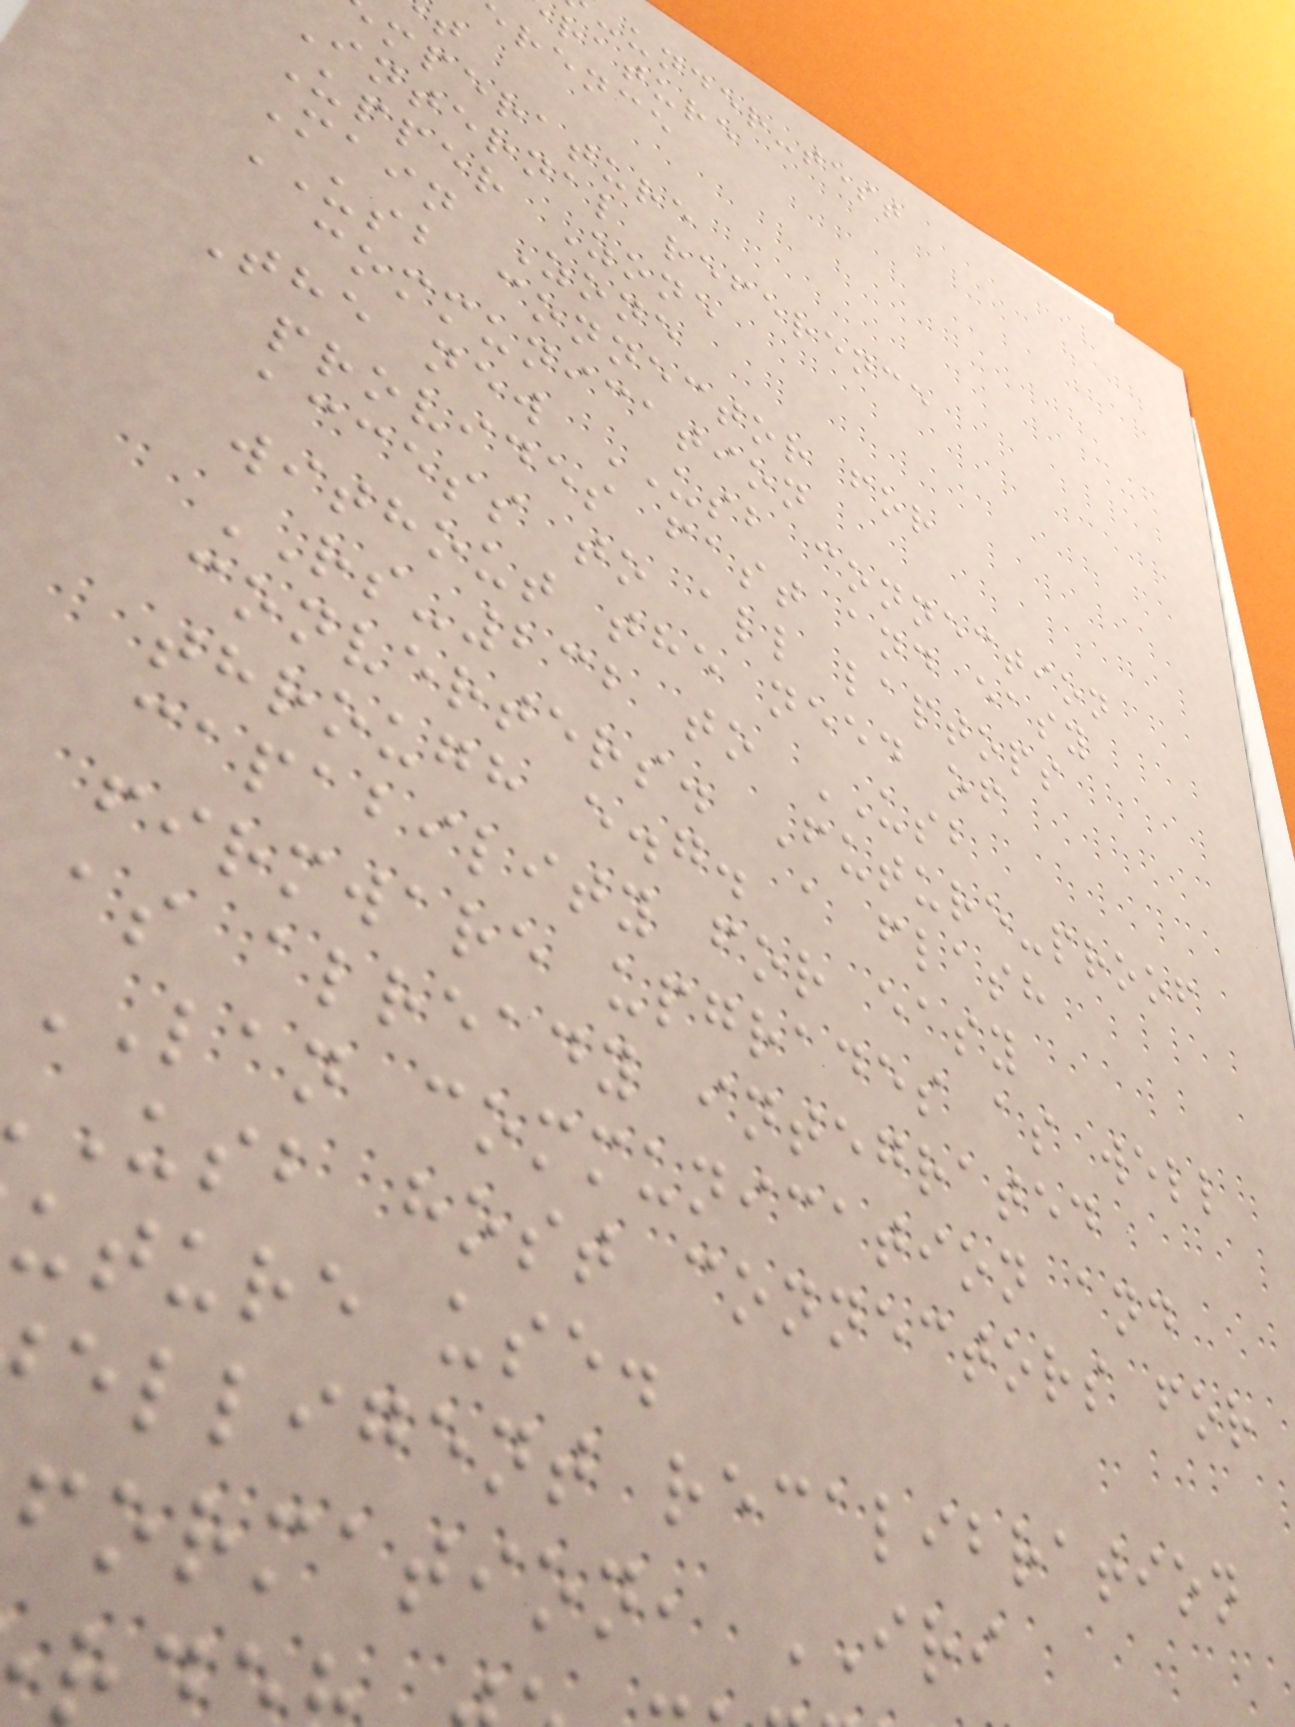-under-test
rature
rence
mperature
Internal reference
Upper Zone
Main Zone
USB connector for
communication
The new USB connection
provides fast and easy
access to all laptops
without the need of
RS-232 to USB
converters. Future-proof
through e.g. a flash
capability for easy
firmware upgrades as well
as already integrated
LAN communication and
usb host connectors for
uture use.
elligent recalibration
formation, IRI
